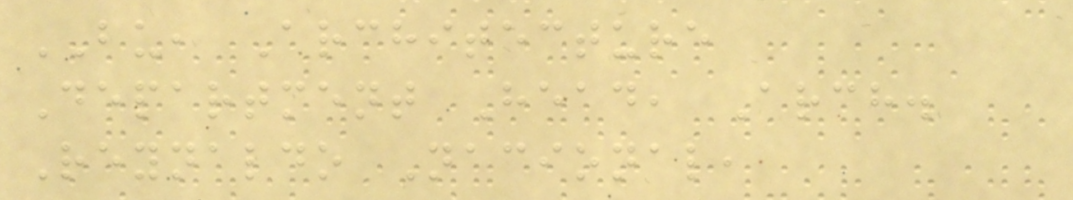BU, Architecture
Department Head, Arch.
Reynaldo Nacional,
